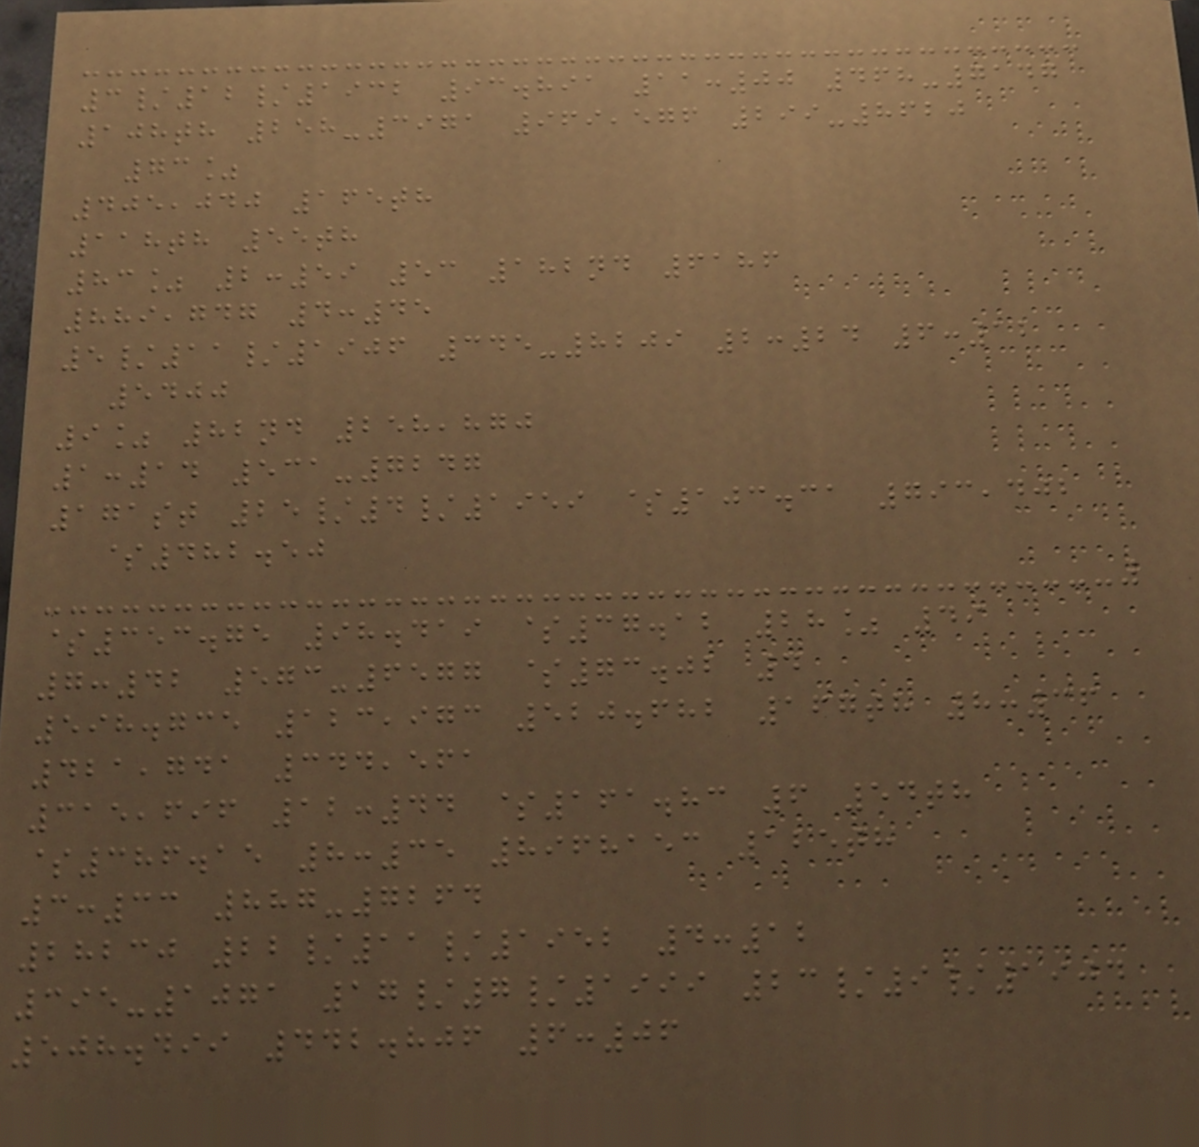3/12/1932 93.891 11:00 468-7147
108th 258-3971 969,576 299-8620
73%
405,040 165th
118th 55th
83% 2:59 53 182nd 6186
889,747 4:45
5/11/1906 345-8209 2:24 6:12
5400
9% 82nd 258,870
1:14 531-7247
171st 25/4/1959 $103.31 793,402
$482.50
$353.75 98.419 $37.12 28% 49
7:42 573-6577 $73.02 4
598.735 123,973 520.682 167th 8:36
421,741 344,561
315,696 12:44 $161.83 6 54th
$386.15 8:35 8968153 125th
3:33 887-7264
28230 22/11/1952 4:12
395-1071 17/7/1999 23/9/1904
508.499 442.806 6:06
